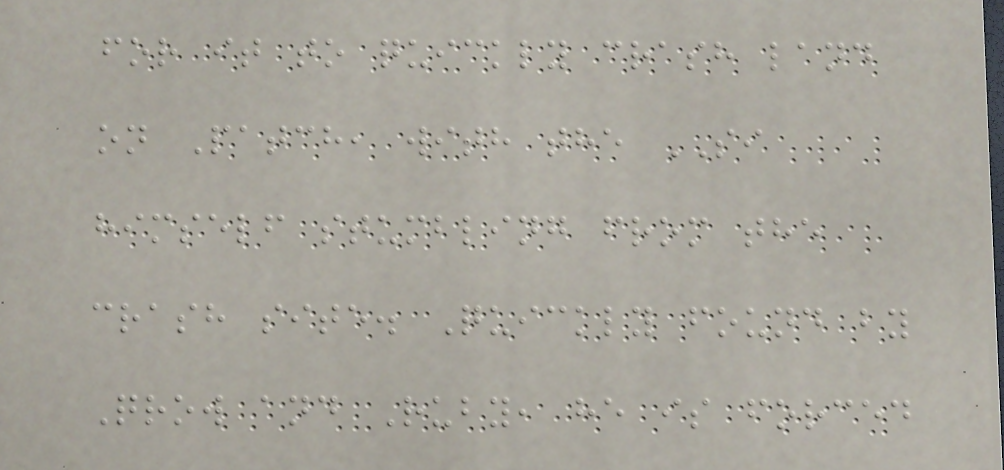for it to quickly crash land
on Patch, with the SI
himself stumbling from the
crash site. Quickly found by
Qrow and Ruby, he is forced
